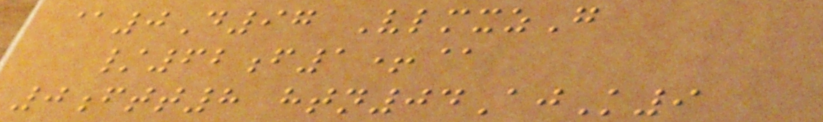@0D97 VlmxzG
/62f1+@
0ftt8 htn04AjK9
